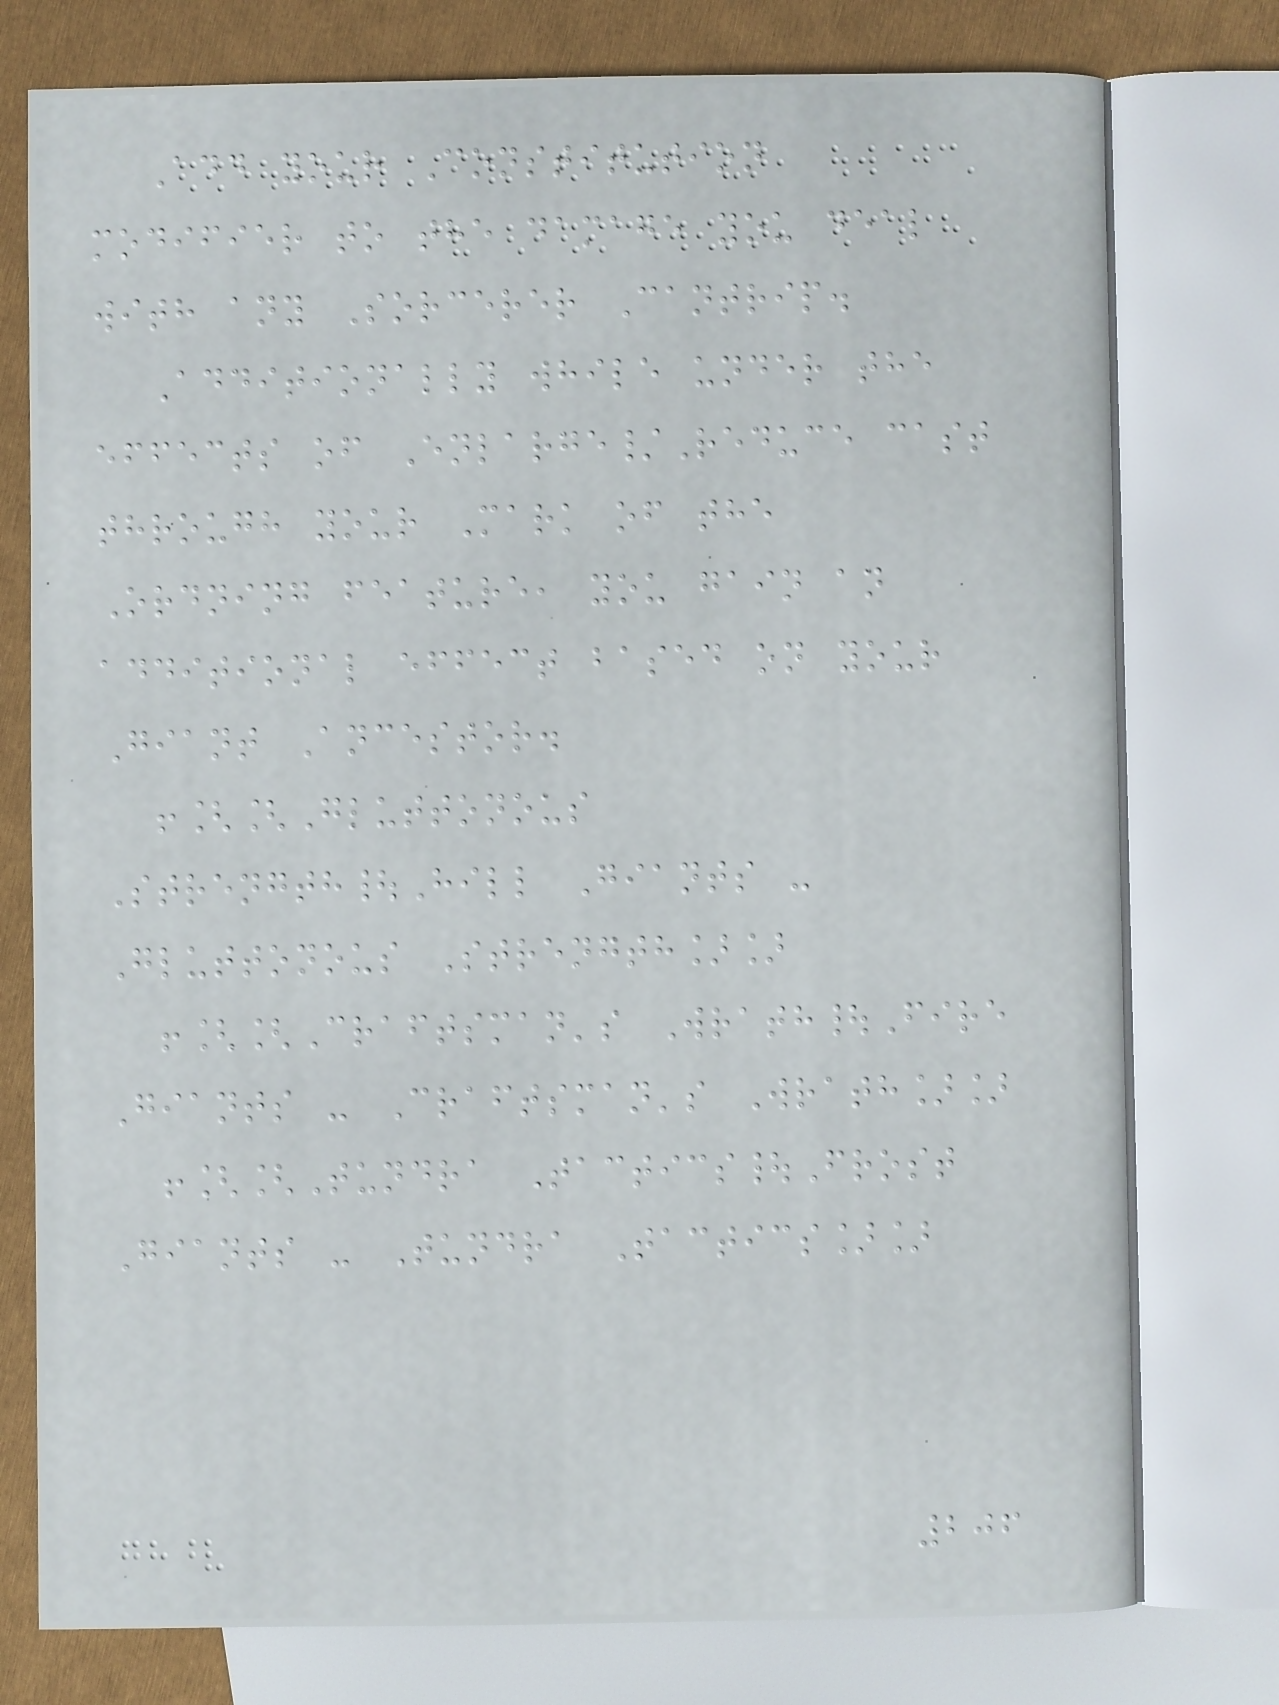Add your Constitution
modifier to the damage you deal
with any Sorcerer Cantrip.
Additionally while under the
effects of Enlarge/Reduce cast
through your Mark of the
Ordning feature, you gain an
additional effect based on your
Giant Ancestor.
![[Gluttonous
Strength|Hill Giants -
Gluttonous Strength]]
![[Craftsman's Wrath|Fire
Giants - Craftsman's Wrath]]
![[Tundra Tactics|Frost
Giants - Tundra Tactics]]
206
